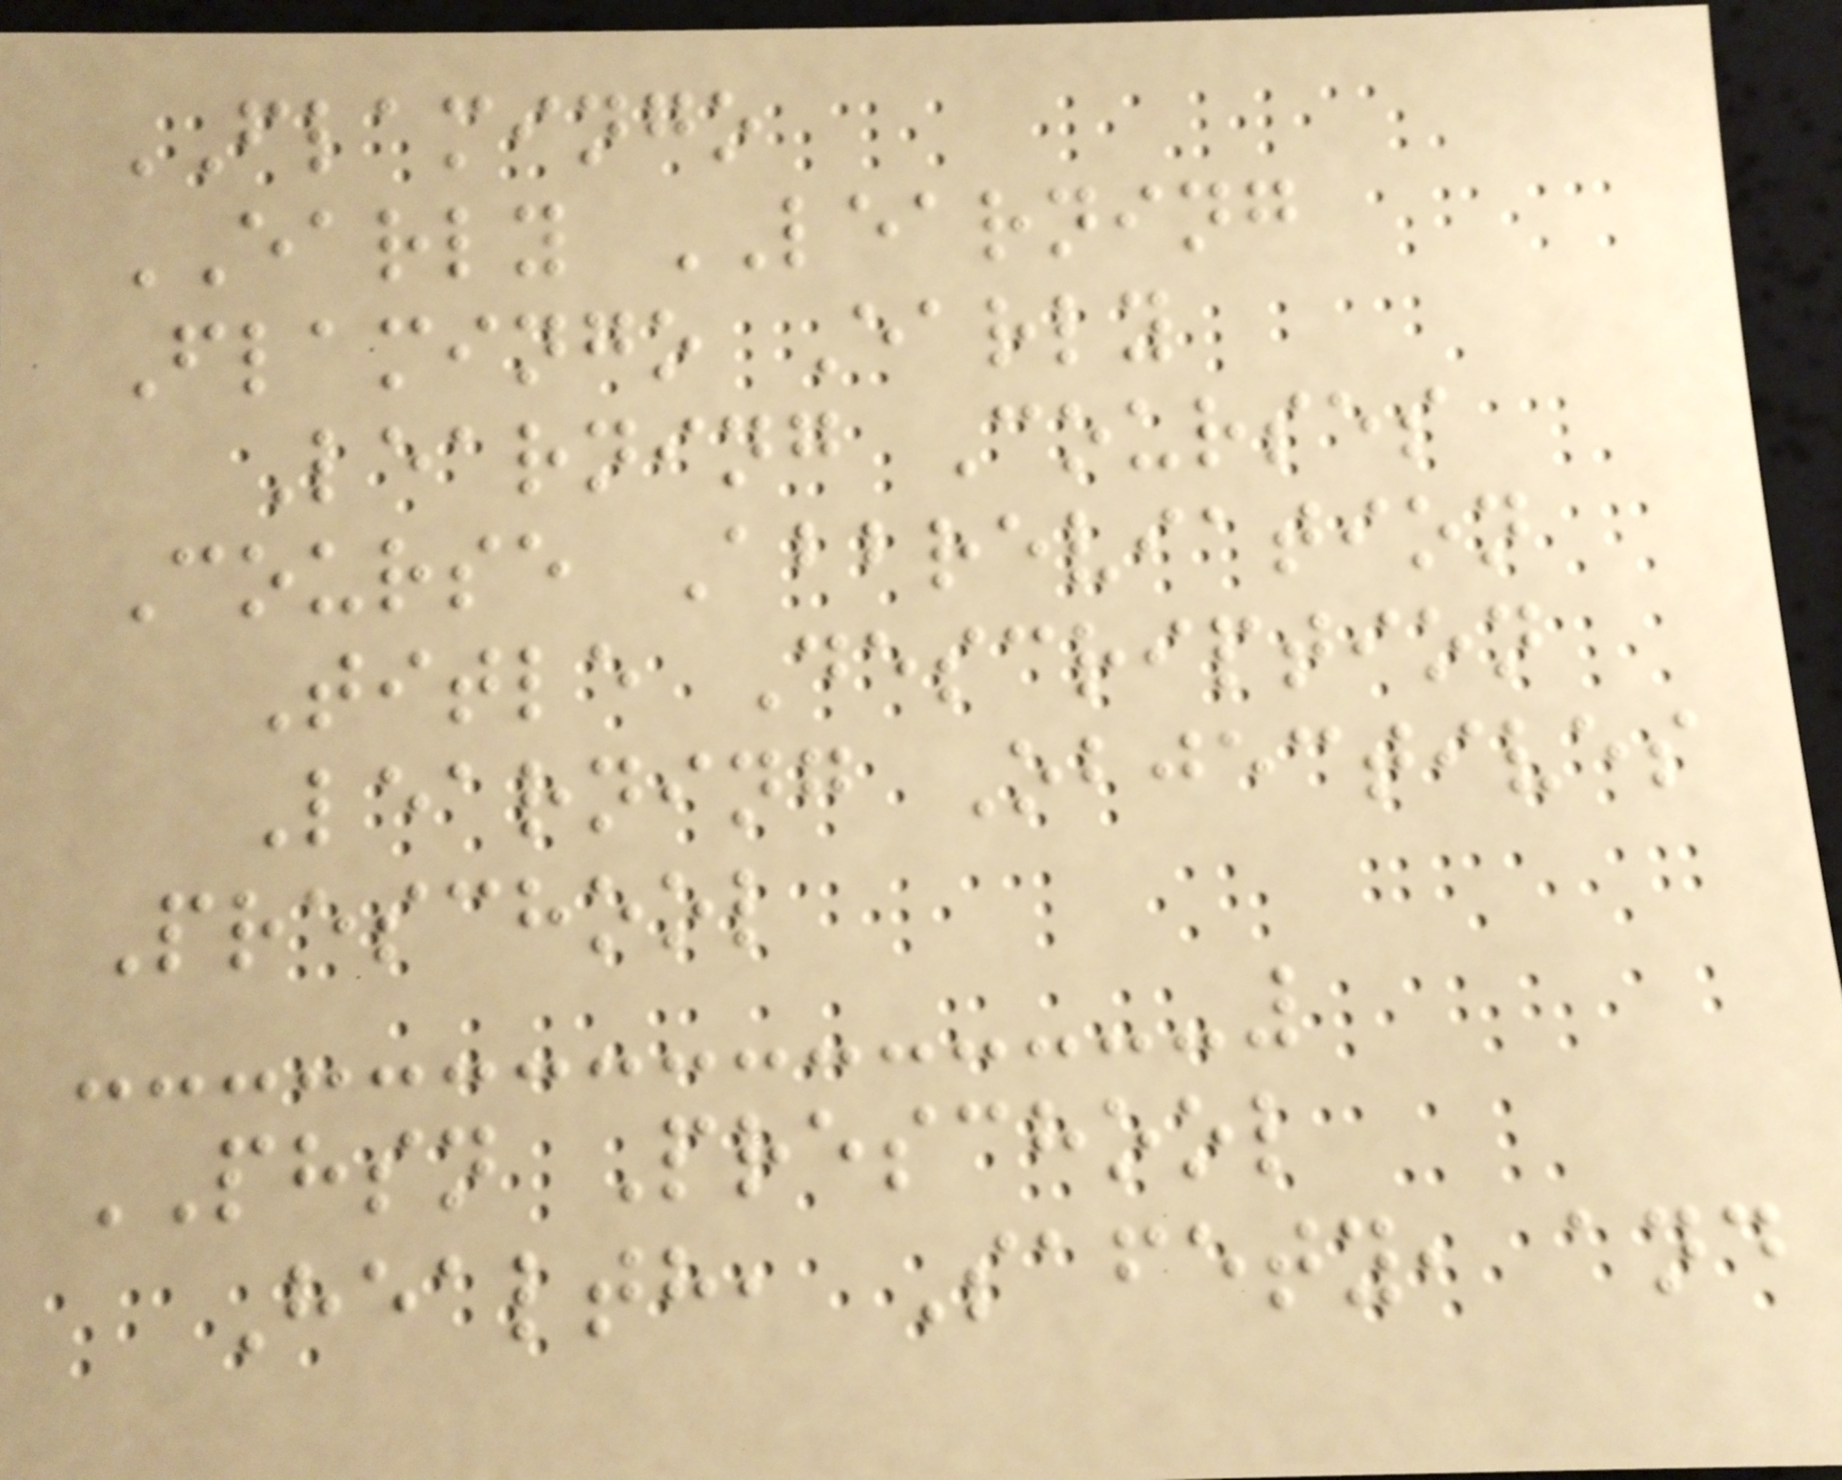FLAMINGO
EARLY LEARNING
Flamingo Early
Learning Courses
Course Abbreviation
Title Description
Learning Objectives
Preschool
PHSN Preschool
Health, Safety, and
